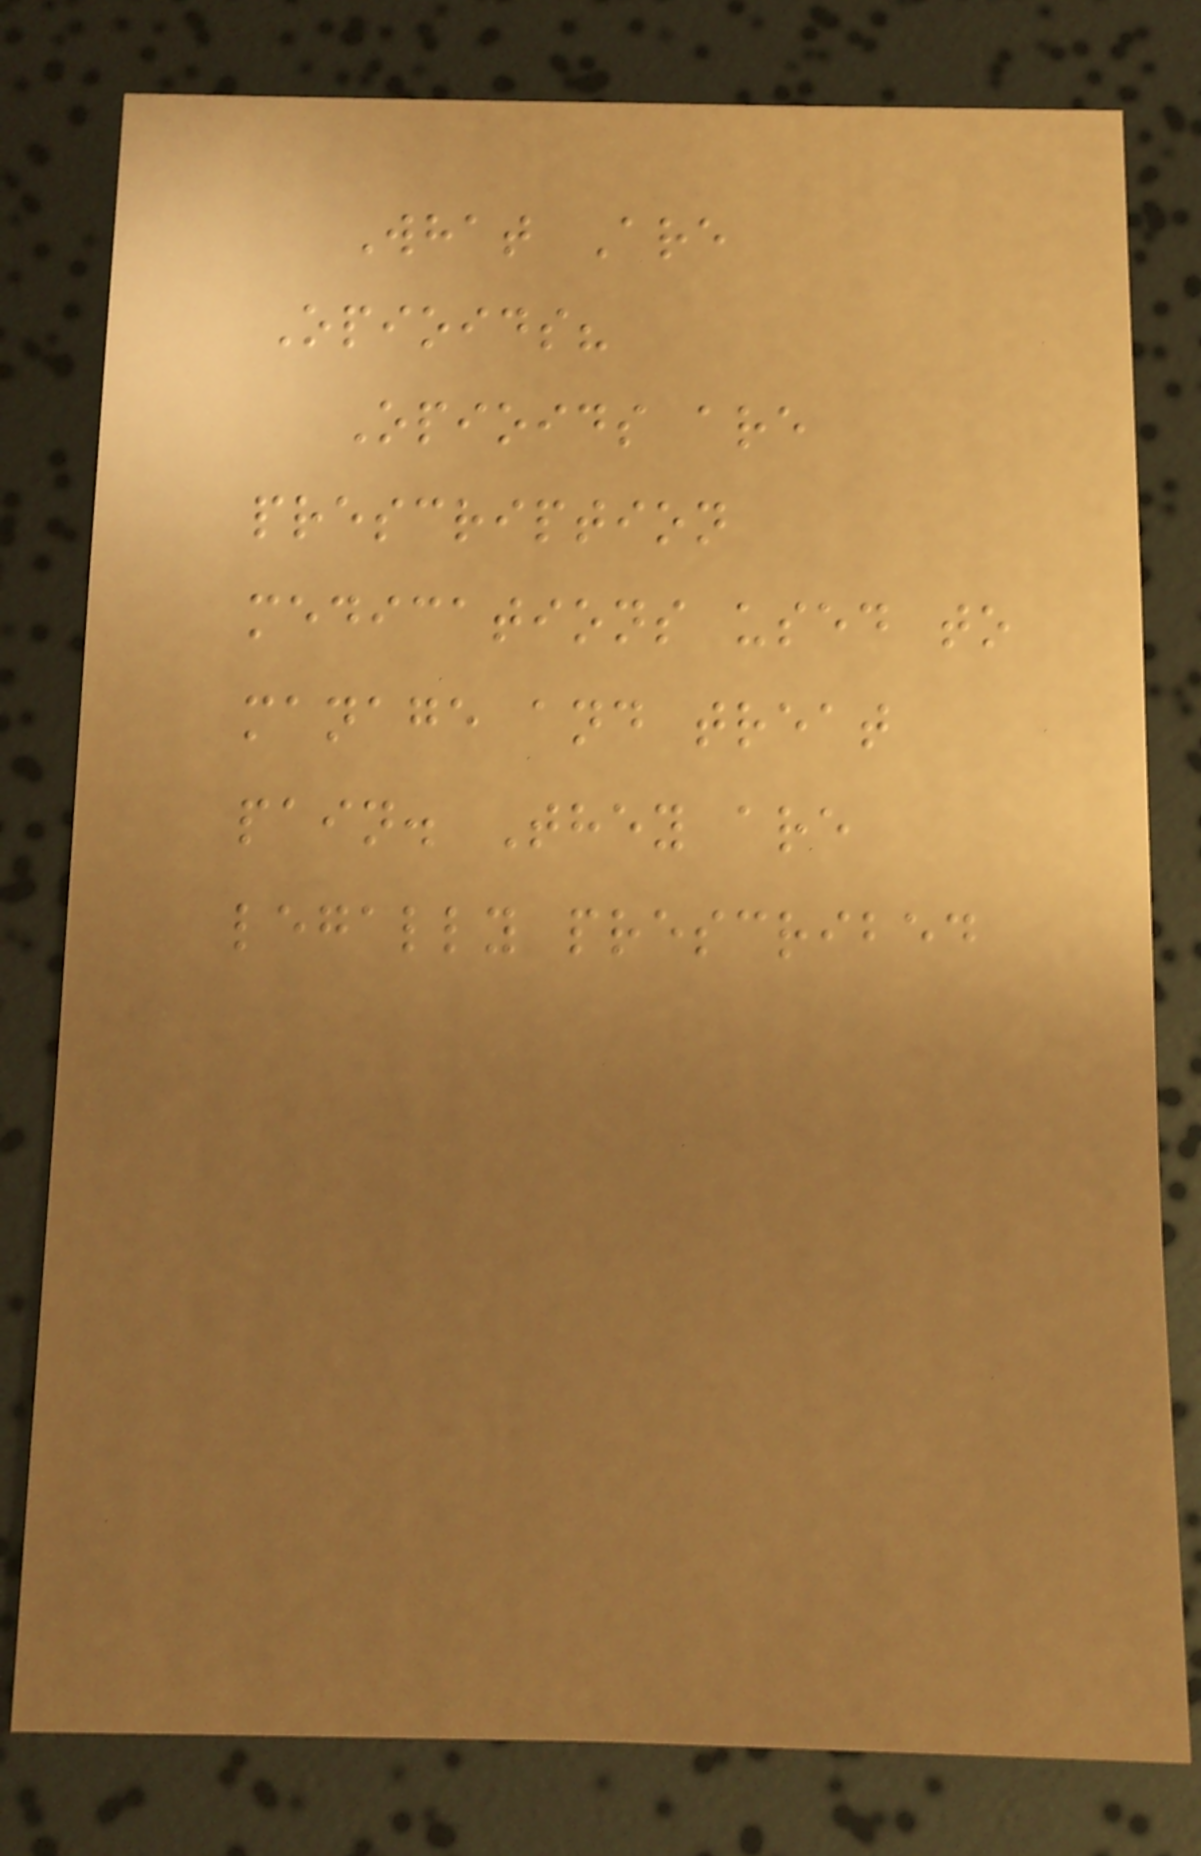What Are
Opioids?
Opioids are
prescription
medications used to
manage and treat
pain. They are
legally prescribed
